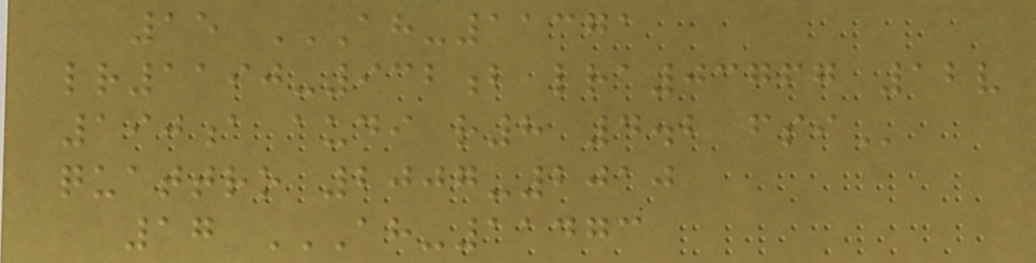15 AH-11371
LR1190-932B LRA03767 12V
190A AUDI R8 4.2 FSI
quattro 2007-2010
17 AH-11473
